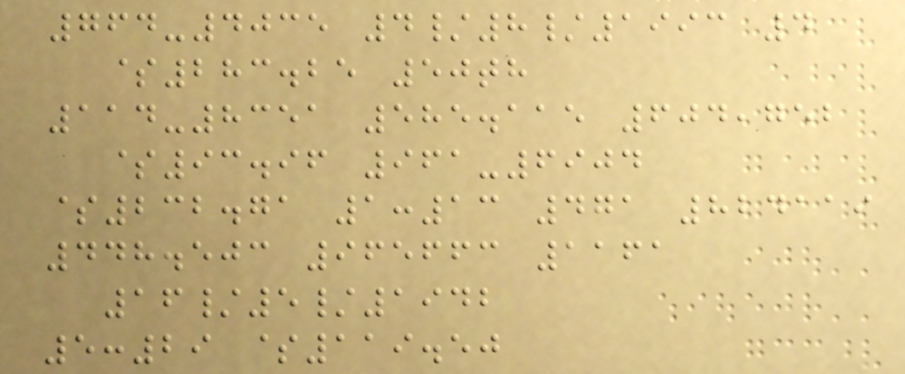764-4035 4/8/1993 4
$283.25 50th
114-8351 585.115 604,752
$93.96 961-6904
$232.71 1:13 471 824119
448.503 965663 1161
16/5/1942
5:29 $119.50
